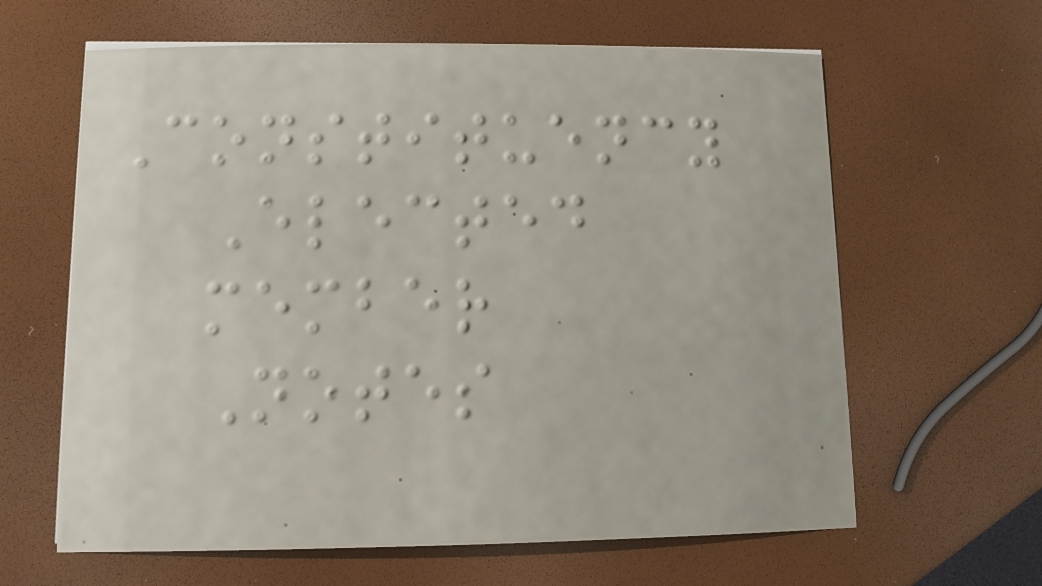Constituency
Elected
member
Notes
